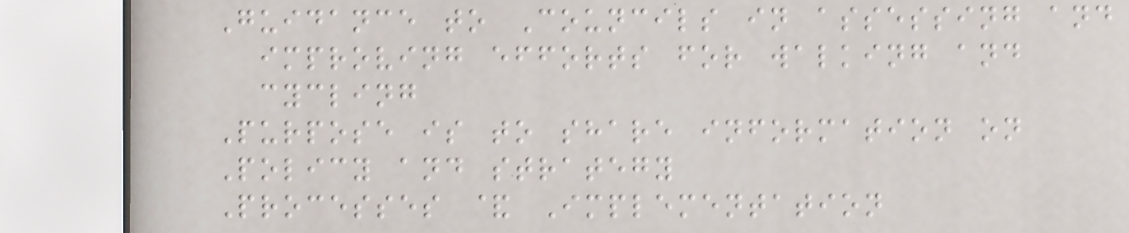Guidance to Councils in assessing and
improving efforts for walking and
cycling
Purpose is to share information on
Policy and strategy
Processes & Implementation
